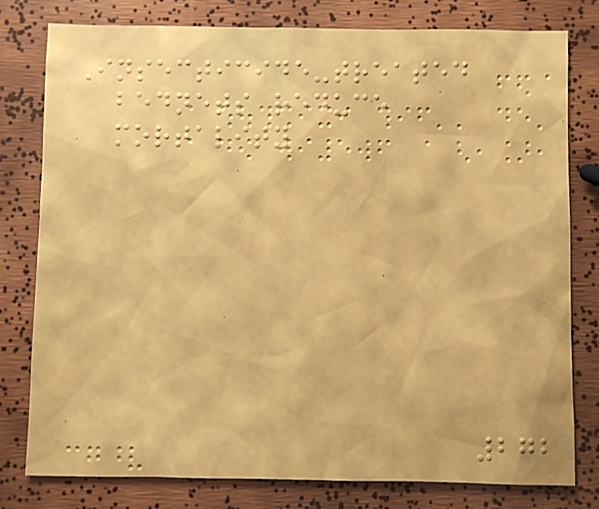Insecticide-treated
bednets reduce
mortality
272
